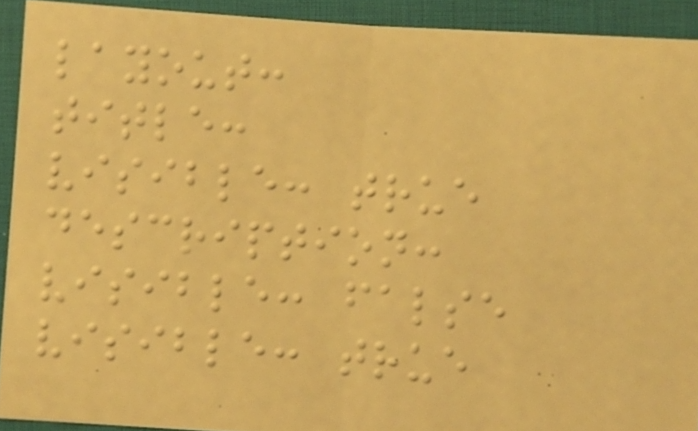layout:
title:
visible: true
description:
visible: false
visible: true
